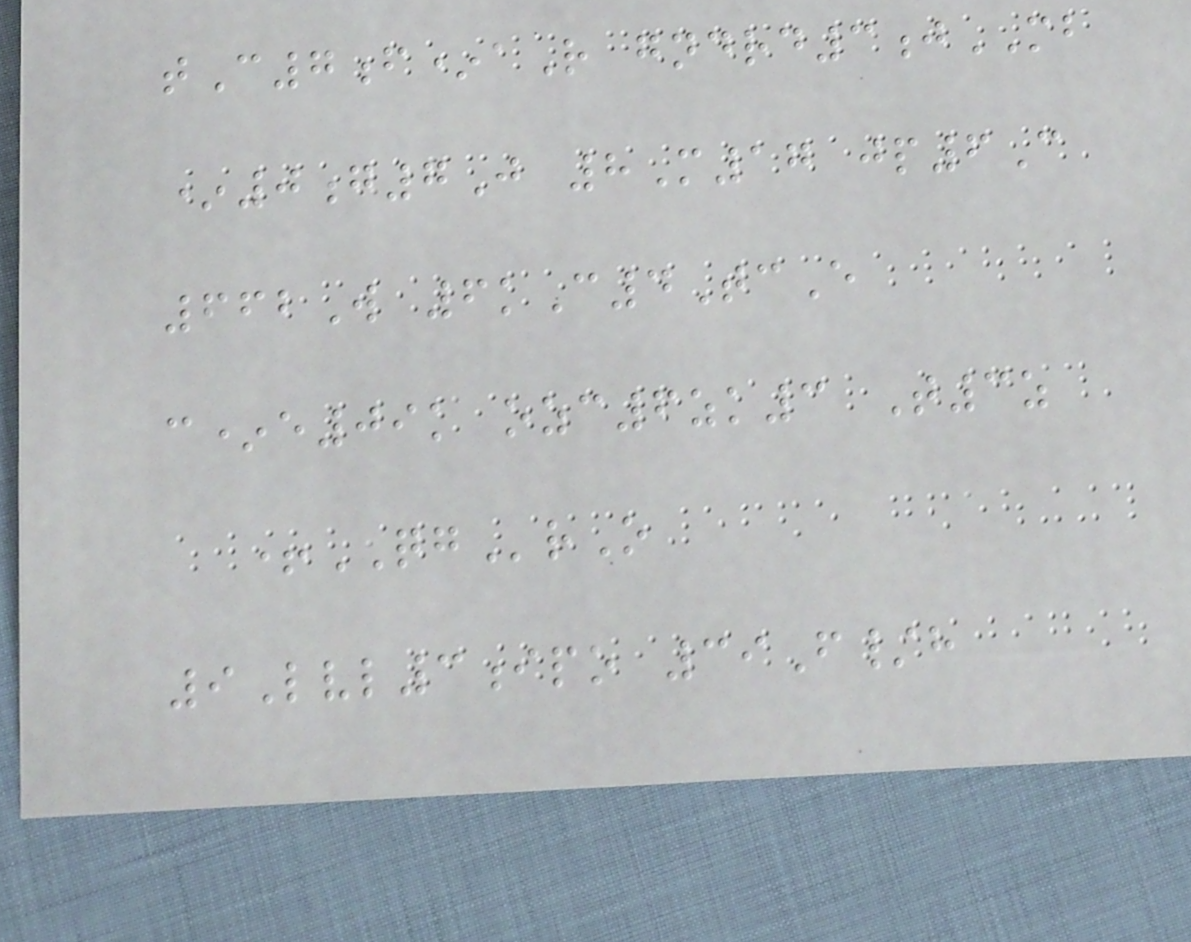tC7f*aR gndrd3jMB
*0g7J 8M17 jp6C
662W 6kC4TcE
c*e09k ozc6zk3 T3z
+QGrO
9Lvl3ipo 39F/h
